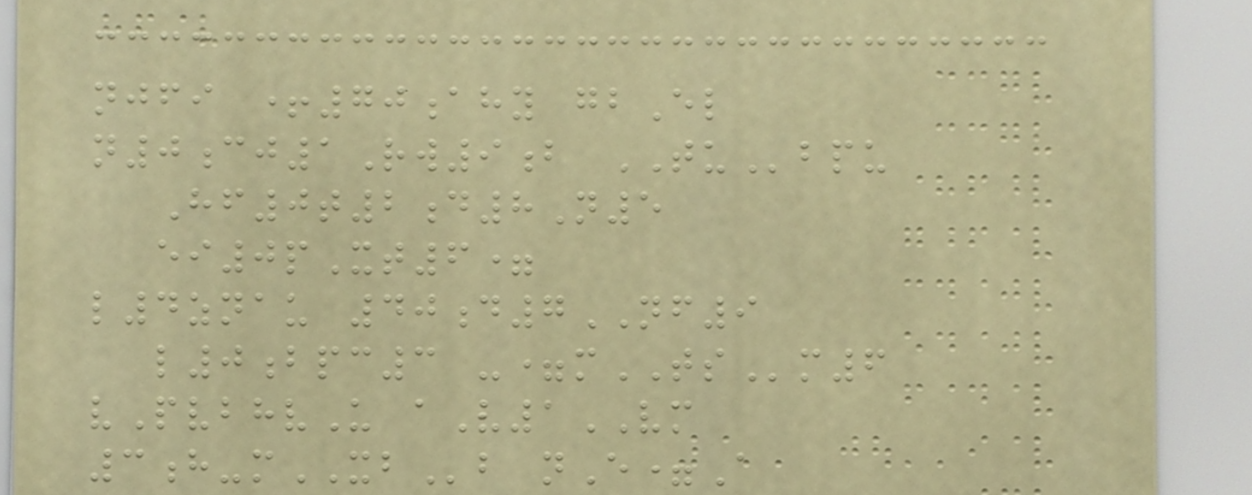njfi +70ahy gbEl
n0cj1Rw9b TUbpu
Hf0t2d8N5
ei0pXt6=
l4znau 40d7NF9
l0bpc3 -=mTSm6
vPvbhvU aV1VM
3h-mXBb nE=A
